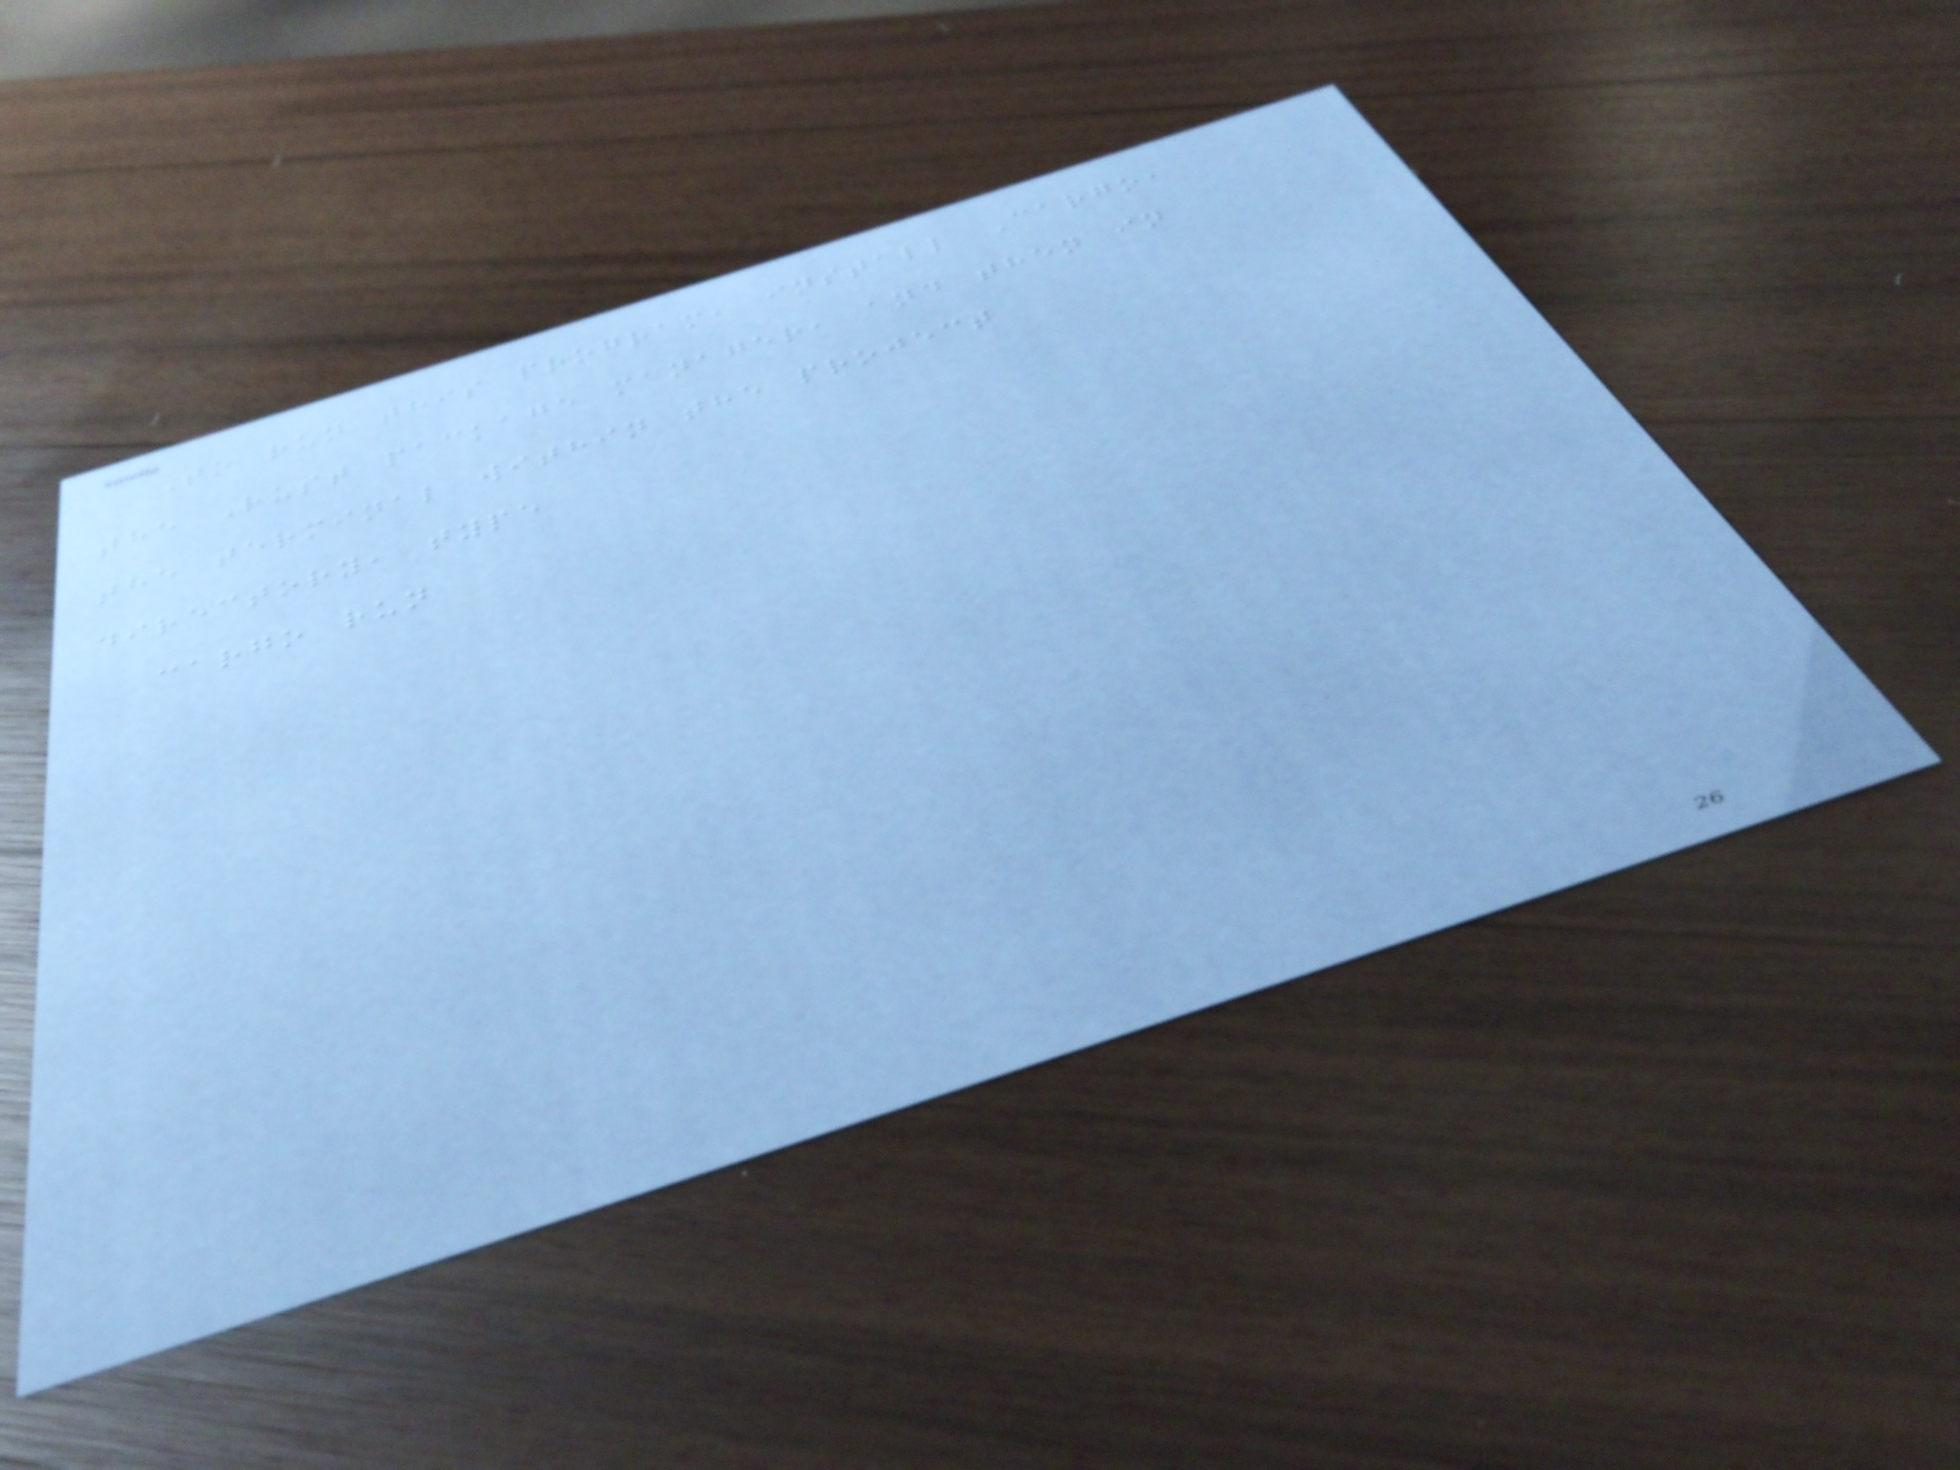To run this program, install Cargo,
the Rust package manager, and then in
the terminal within the project
directory, type
cargo run
